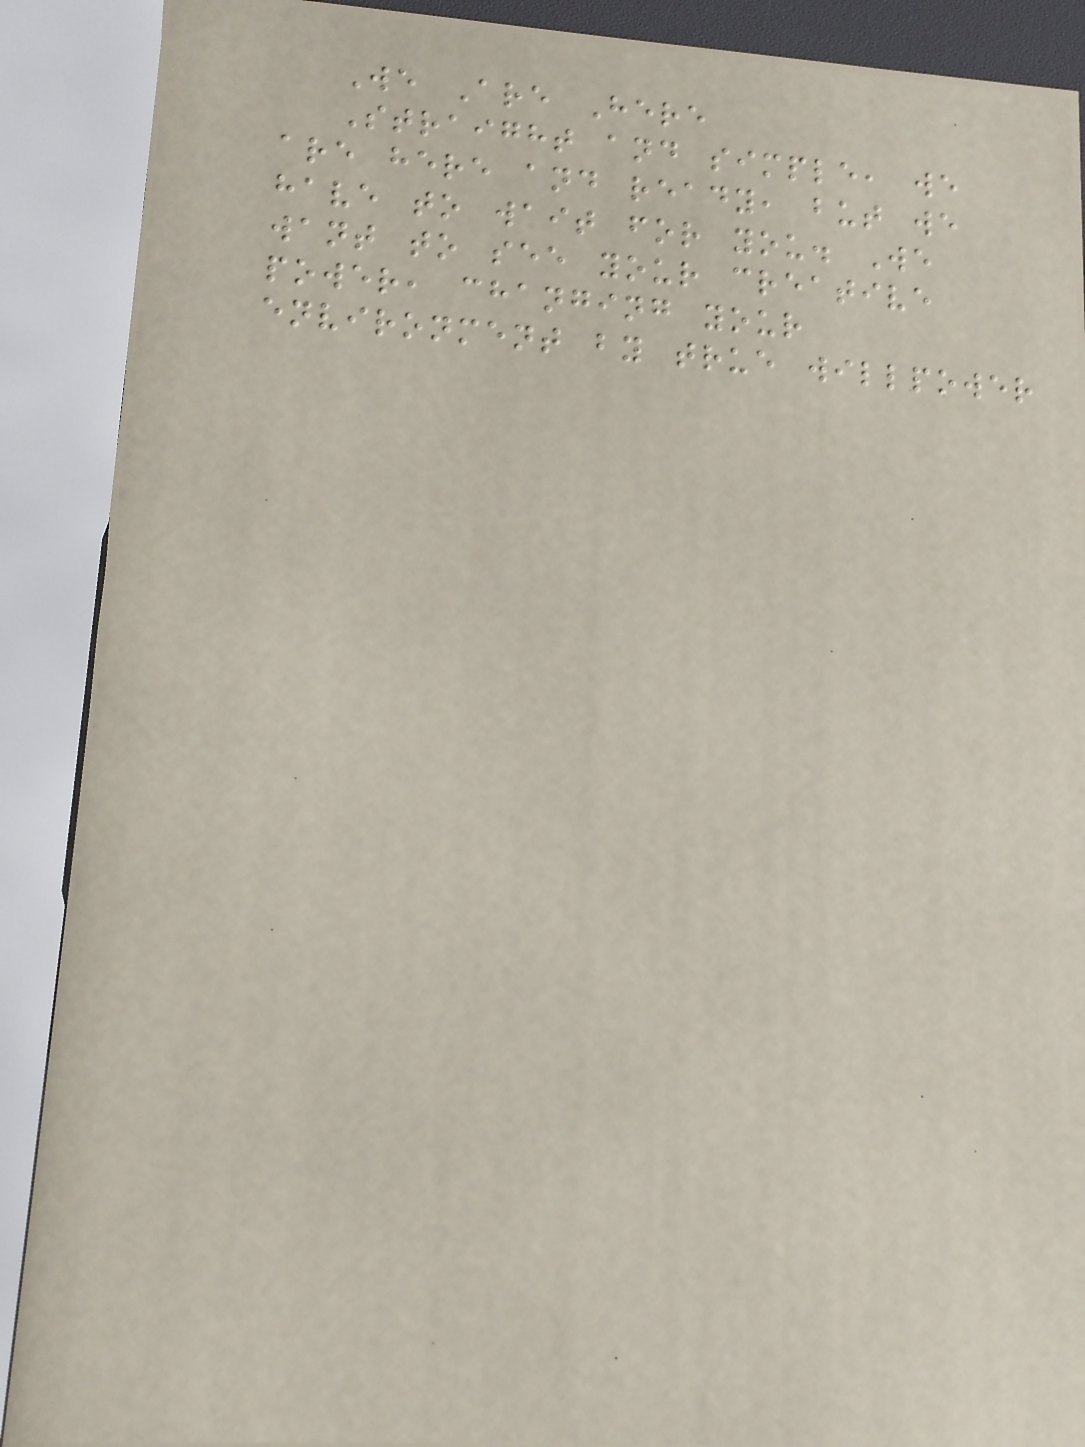We Are Here
Straight and simple, we
are here and ready, but we
have to wait for you. We
want to see your creative
power, changing your
environment by true willpower
